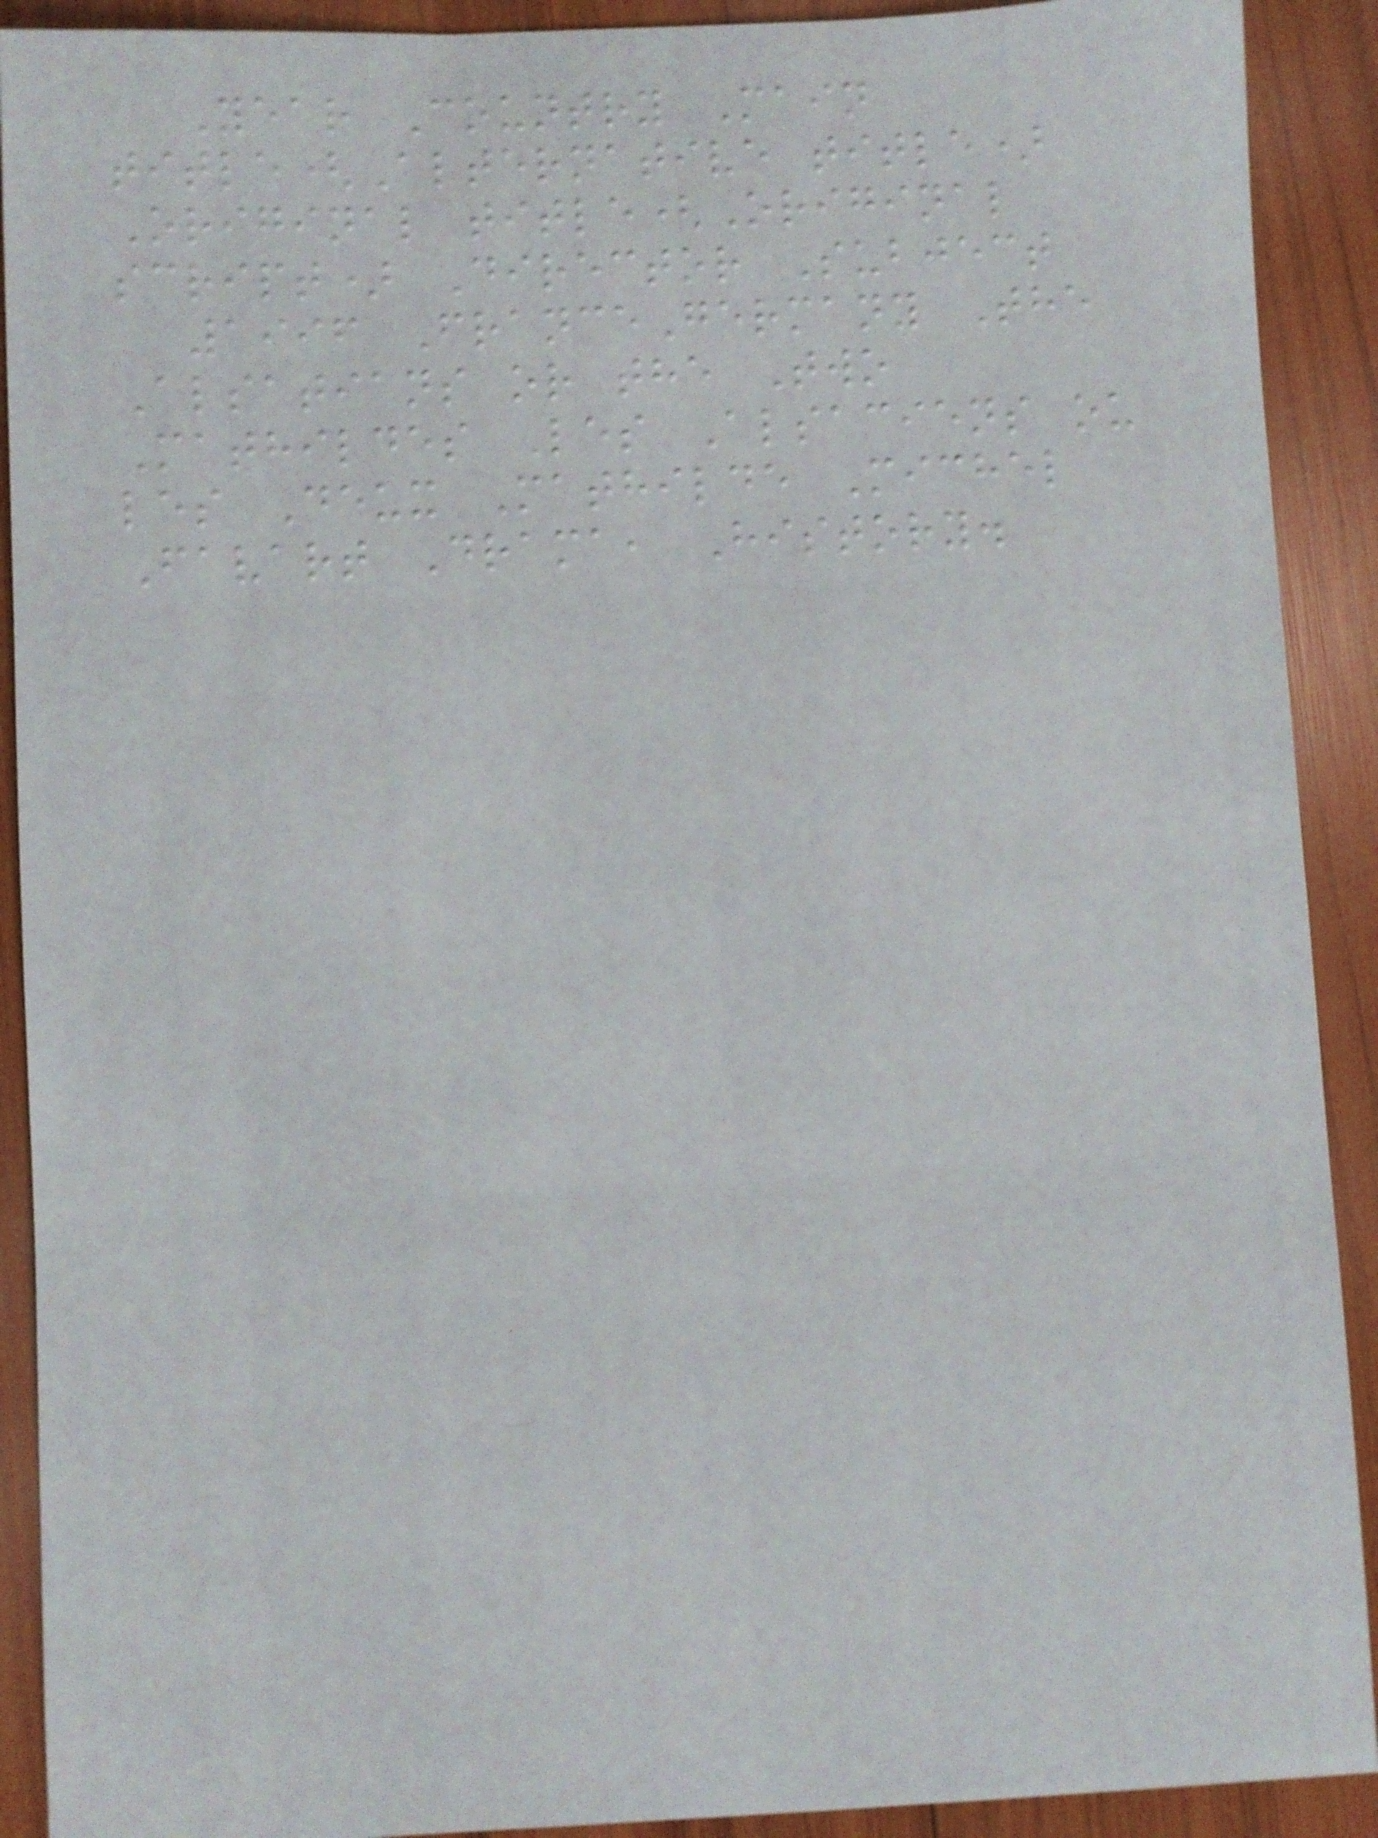Year Country Main
title(Alternative title)
Original title(Original
script) Director Subject
1996 FranceGermany The
Alsatians or the Two
Mathildes Les Alsaciens ou
les Deux Mathilde Michel
Favart Drama, History.
